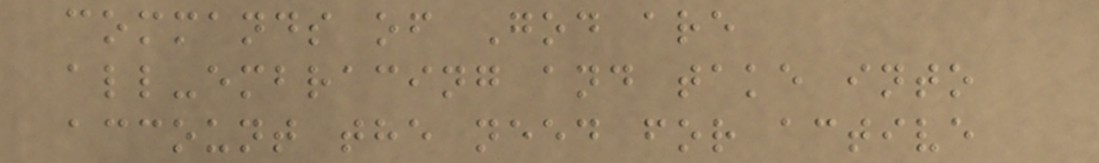commands of God are
all-embracing and take into
account the need for active
